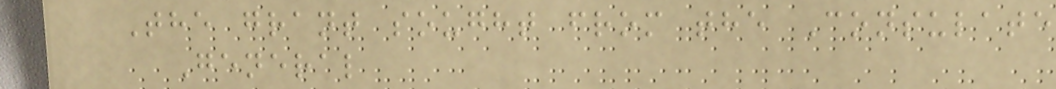The grant sought from the Consulate
General
